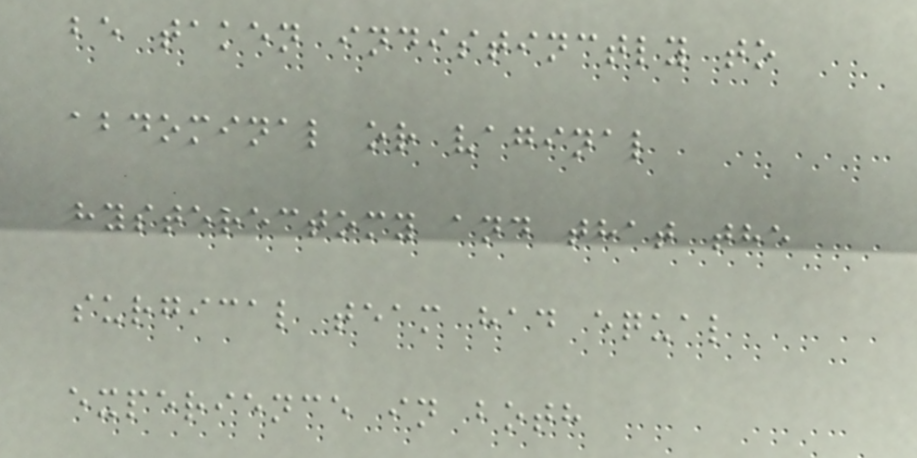be taken indistinctly to
abdominal or vaginal
hysterectomy and that the
surgical team had equal
experience in both
